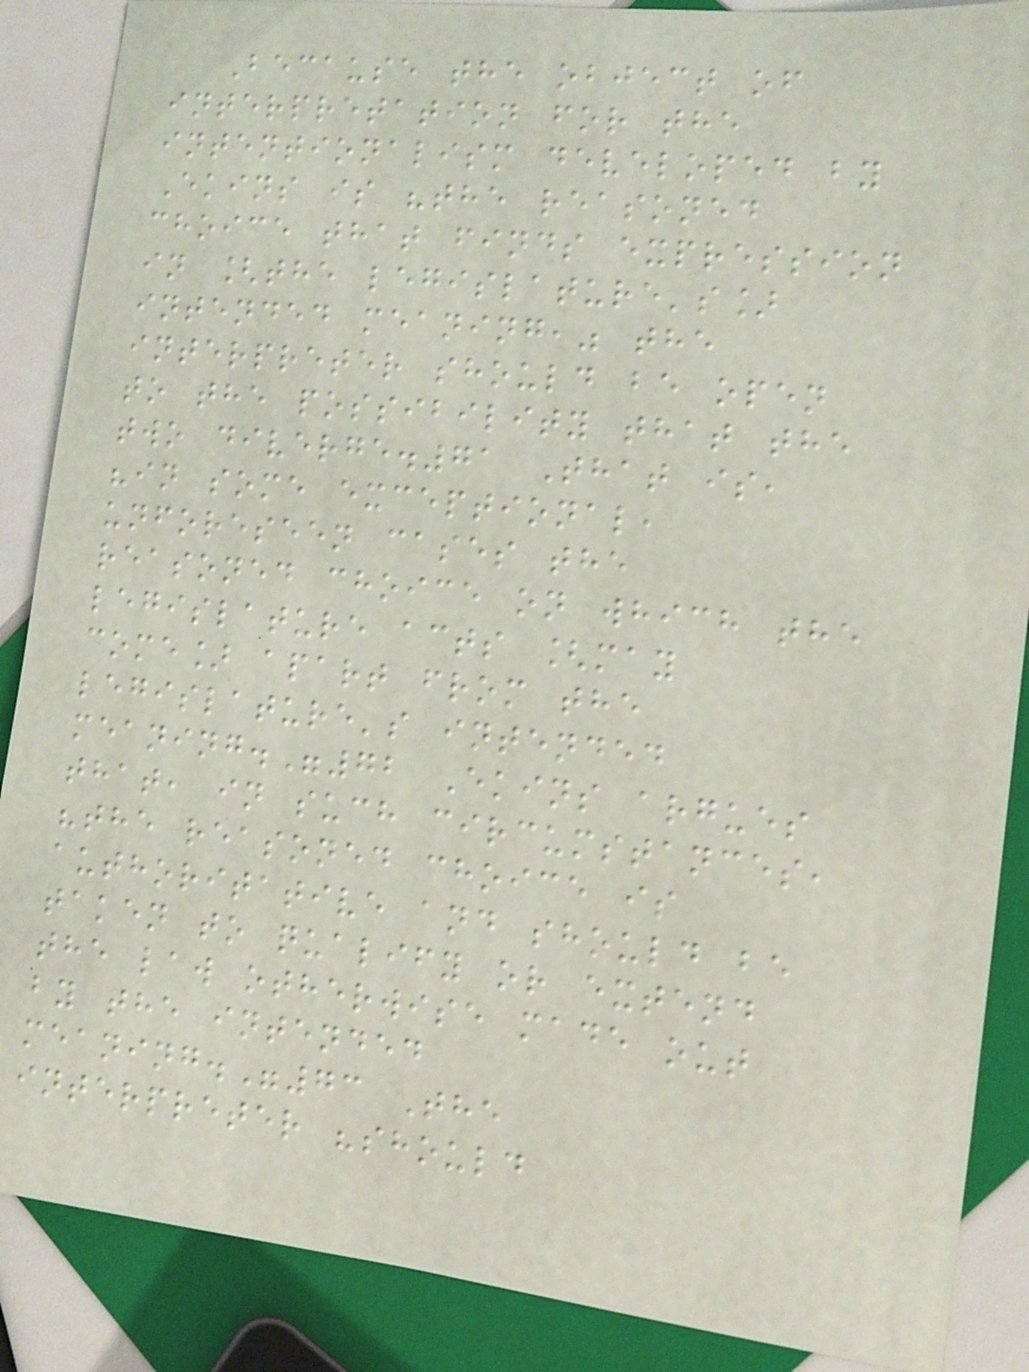Because the object of
interpretation for the
intentionalism developed by
Ekins is "the reasoned
choice that finds expression
in [the legislature's]
intended meaning," the
interpreter should be open
to the possibility that the
two diverge.71 That is,
"in some exceptional,
unforeseen cases the
reasoned choice on which the
legislature acts [may
come] apart from the
legislature's intended
meaning."72 Ekins argues
that, in such circumstances,
"the reasoned choice is
authoritative and should be
taken to qualify or extend
the law otherwise made out
by the intended
meaning."73 The
interpreter "should
